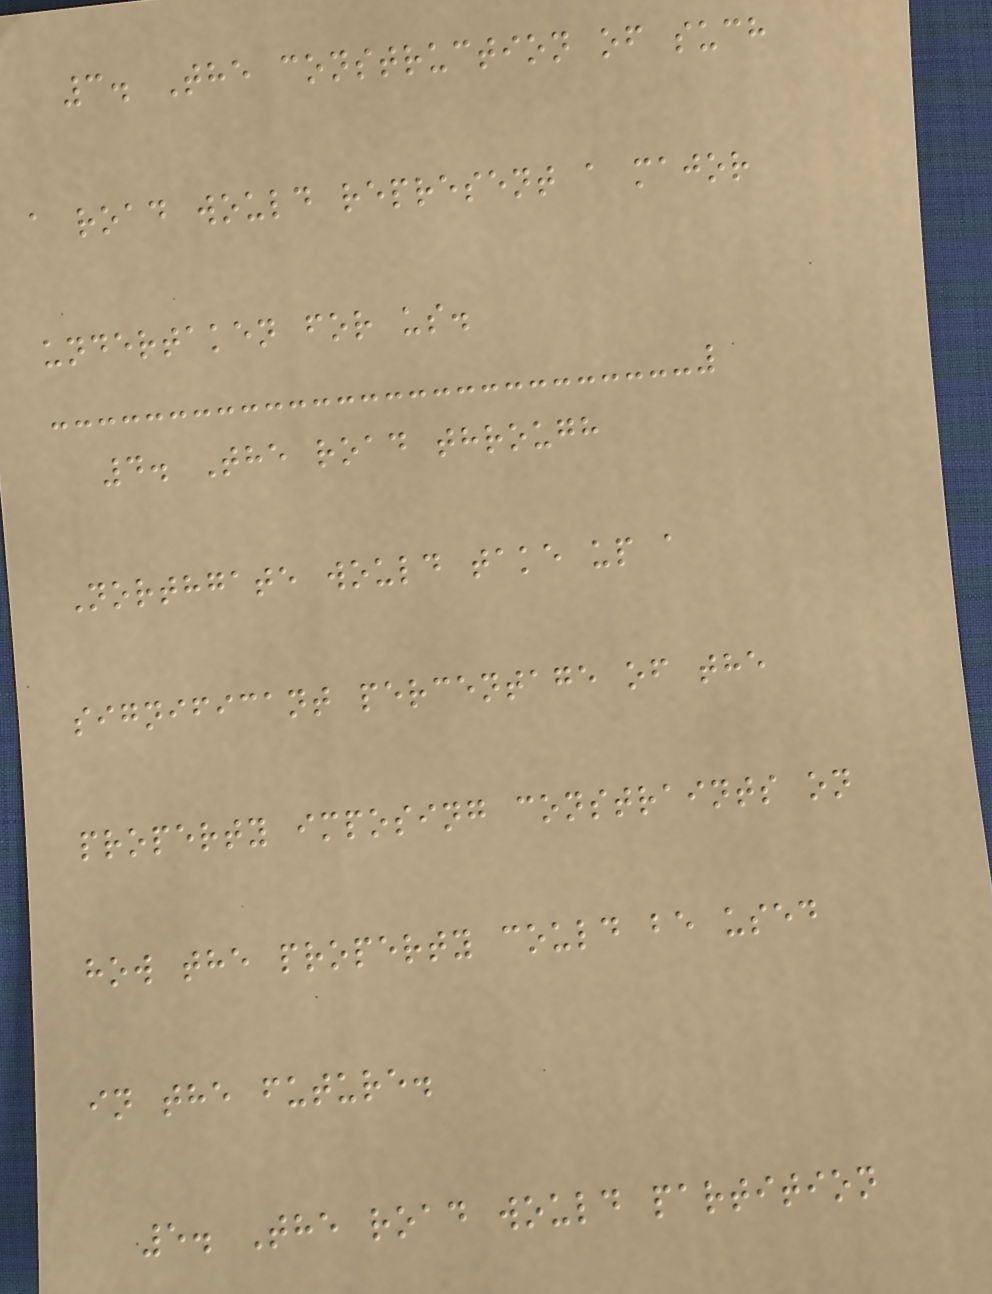3. The construction of such
a road would represent a major
undertaken for us.
4. The road through
Northgate would take up a
significant percentage of the
property imposing constraints on
how the property could be used
in the future.
5. The road would partition
